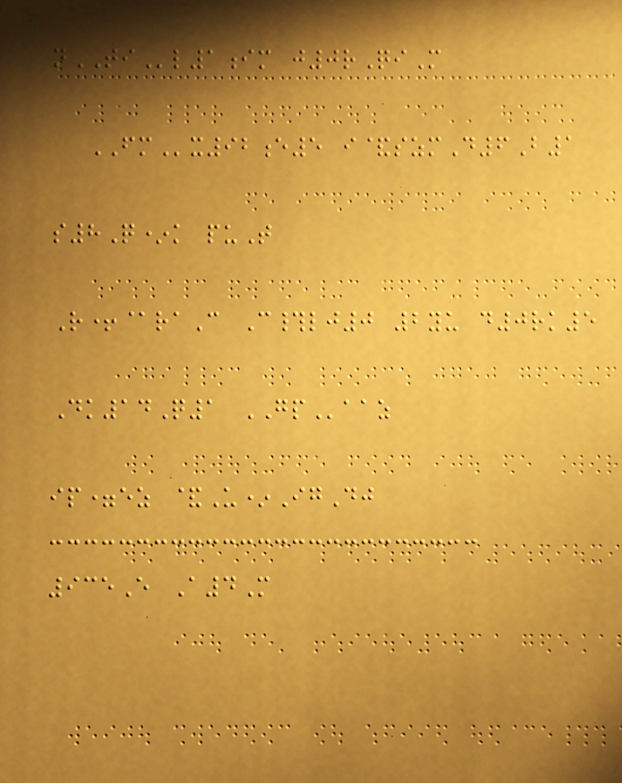nTIl1im j0rQiM
FMx92e5 i&szmD6B1
s8Q*k puT
R+@raC C#lj0 2yu d0rk5
Dk14Q1 GPaaz
ip=ez &U*IgDj
935E A4M
